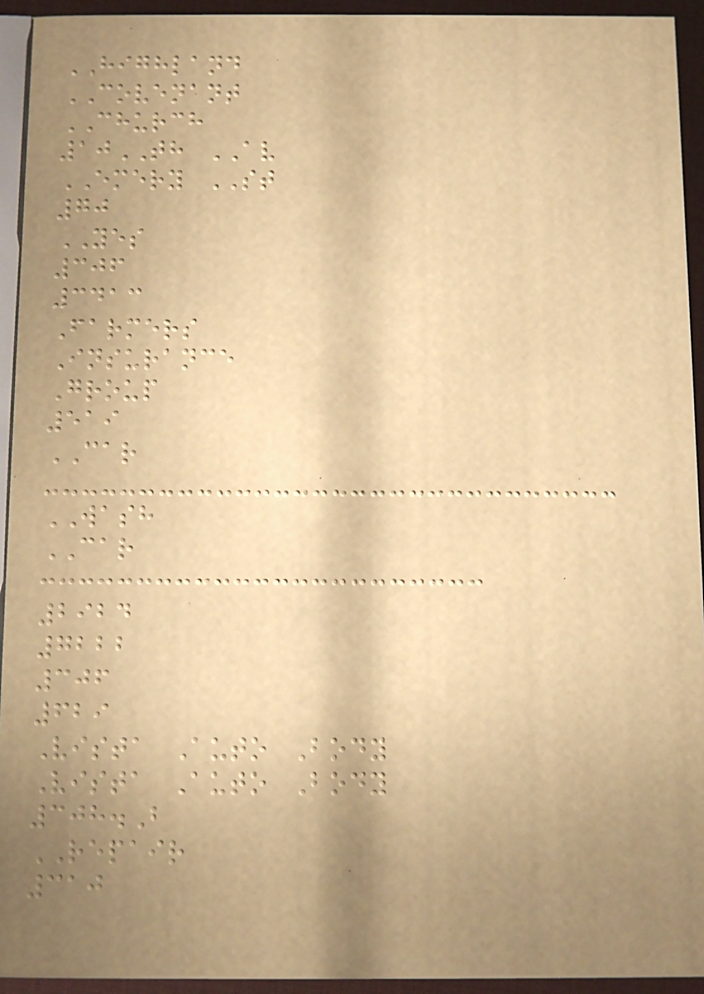HIGHLAND
COVENANT
CHURCH
10TH AV
EMERY ST
70
YES
306
3413
Farmers
Insurance
Group
519
CAR
WASH
CAR
2924
7222
306
629
Vista Auto Body
Vista Auto Body
308.B
REPAIR
310
